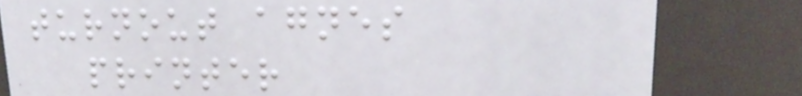turnout agnes
printer
